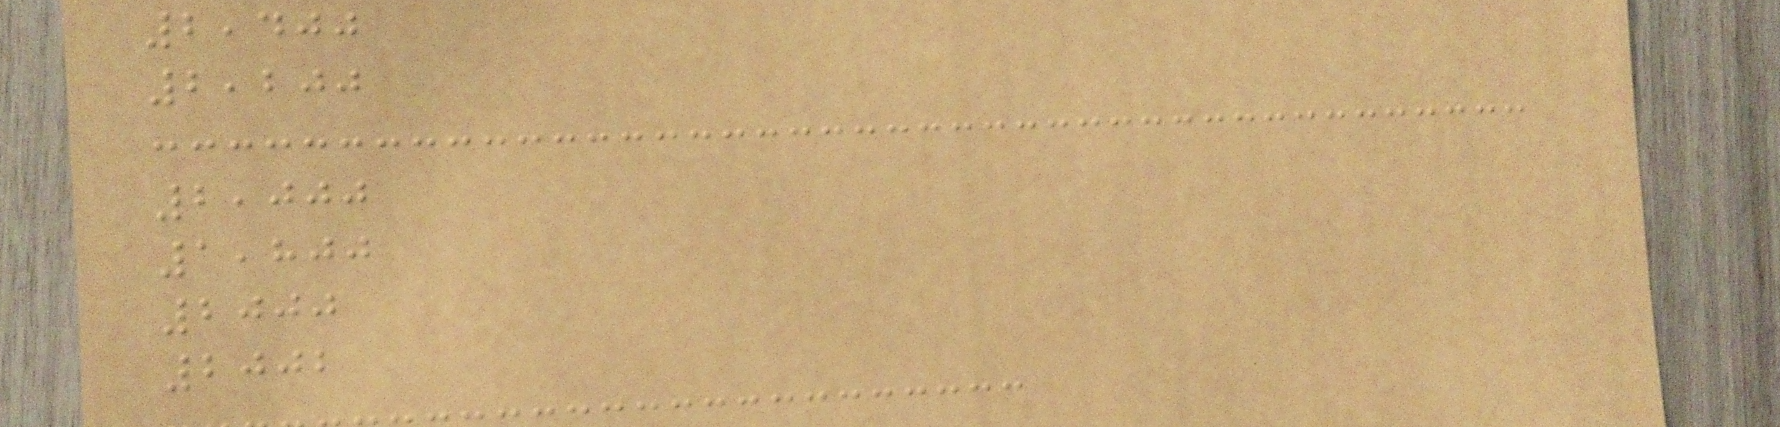2,400
2,200
2,000
1,800
2000
2002
